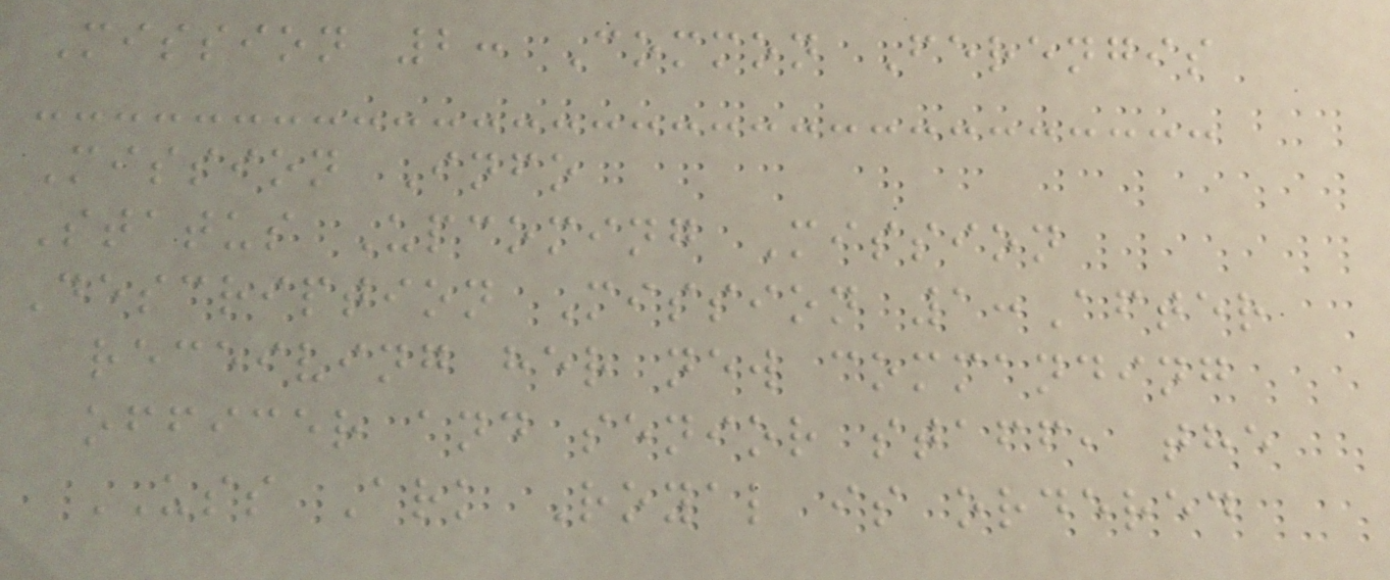Mission 2: Common Ferengis
Mission Info
Status Upcoming Mission
Description Mission 1:After
receiving her new commanding
officer and senior staff, the
USS Ark Royal is ordered
